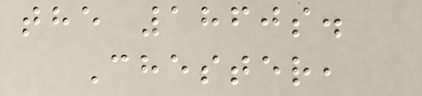the 1860s.
Chester,
